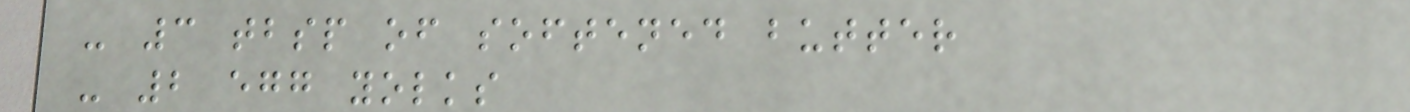- 3 tbsp of softened butter
- 2 egg yolks
